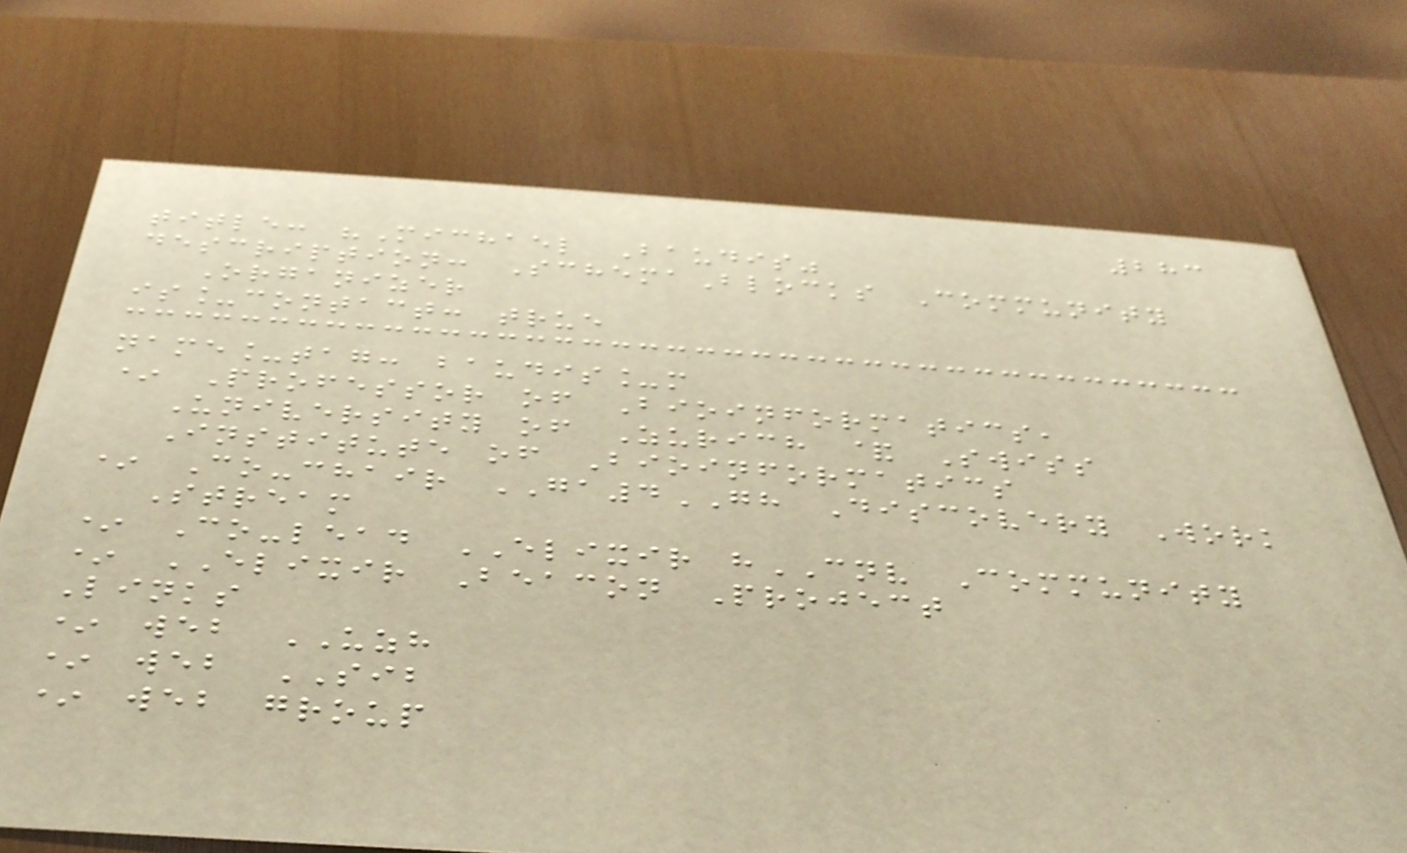283
title: "Michael Baudis"
description: SchemaBlocks Community
Organizer
is_contact: true
name_tag: baudis_m
* Professor of Bioinformatics,
University of Zurich & Swiss
Institute of Bioinformatics
* Co-chair GA4GH Discovery Work
Stream
* Co-lead ELIXIR hCNV Community
* ELIXIR Beacon Project
Links
* web UZH
* web SIB
* web group
